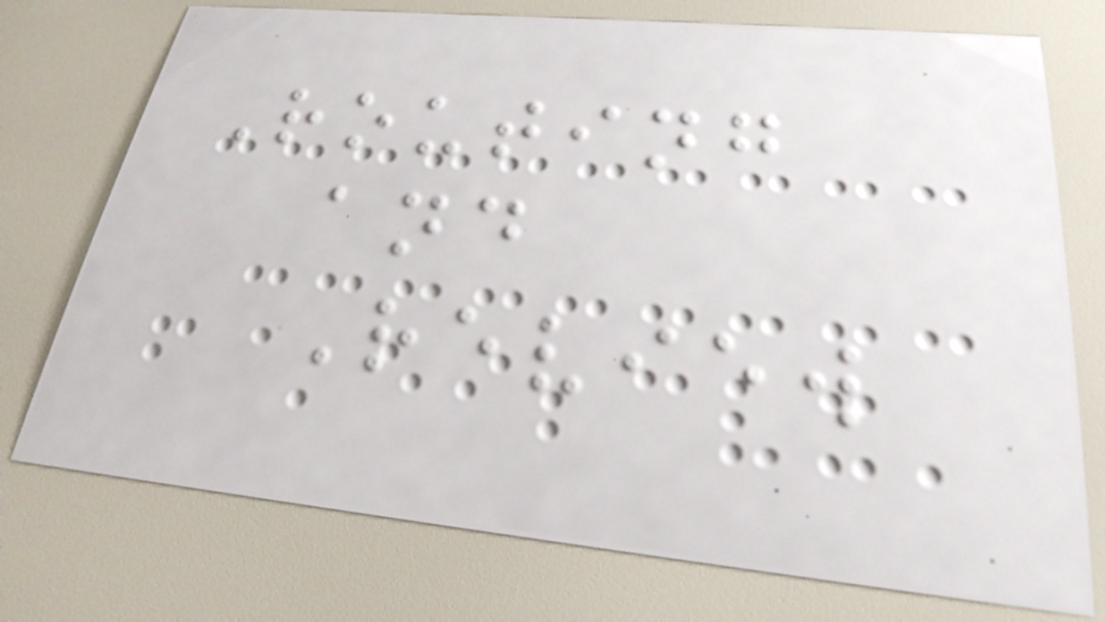Routing
and
Review
